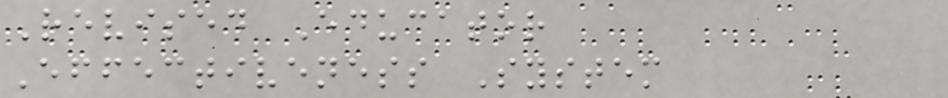Revised Educator
Effectiveness System
